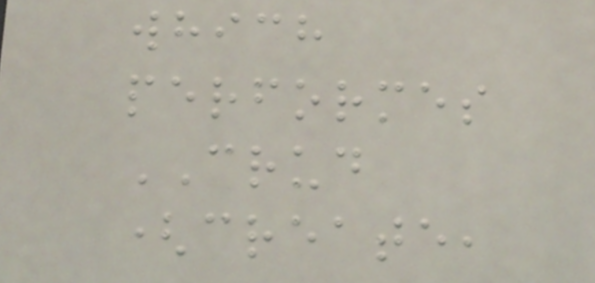which
performes
CRUD
(create,
